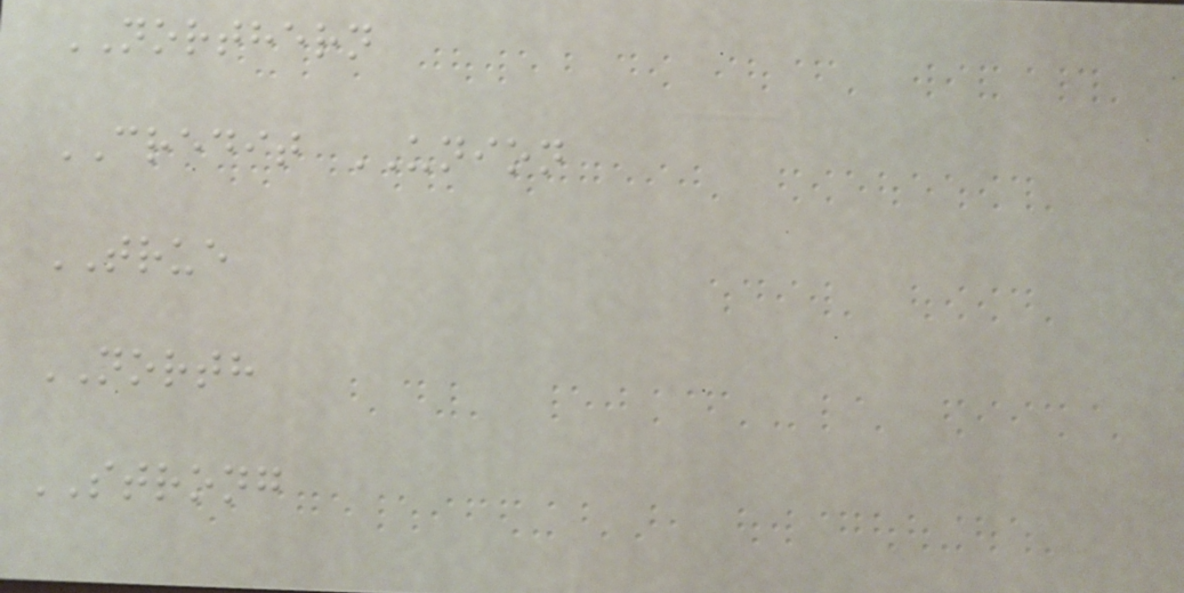NORTHERN
CREDIT UNION
TRUE
NORTH
STRONG
